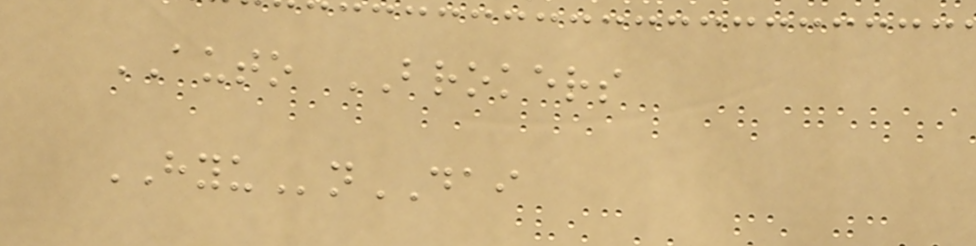AUTO BROKERS
HYUnDAI
